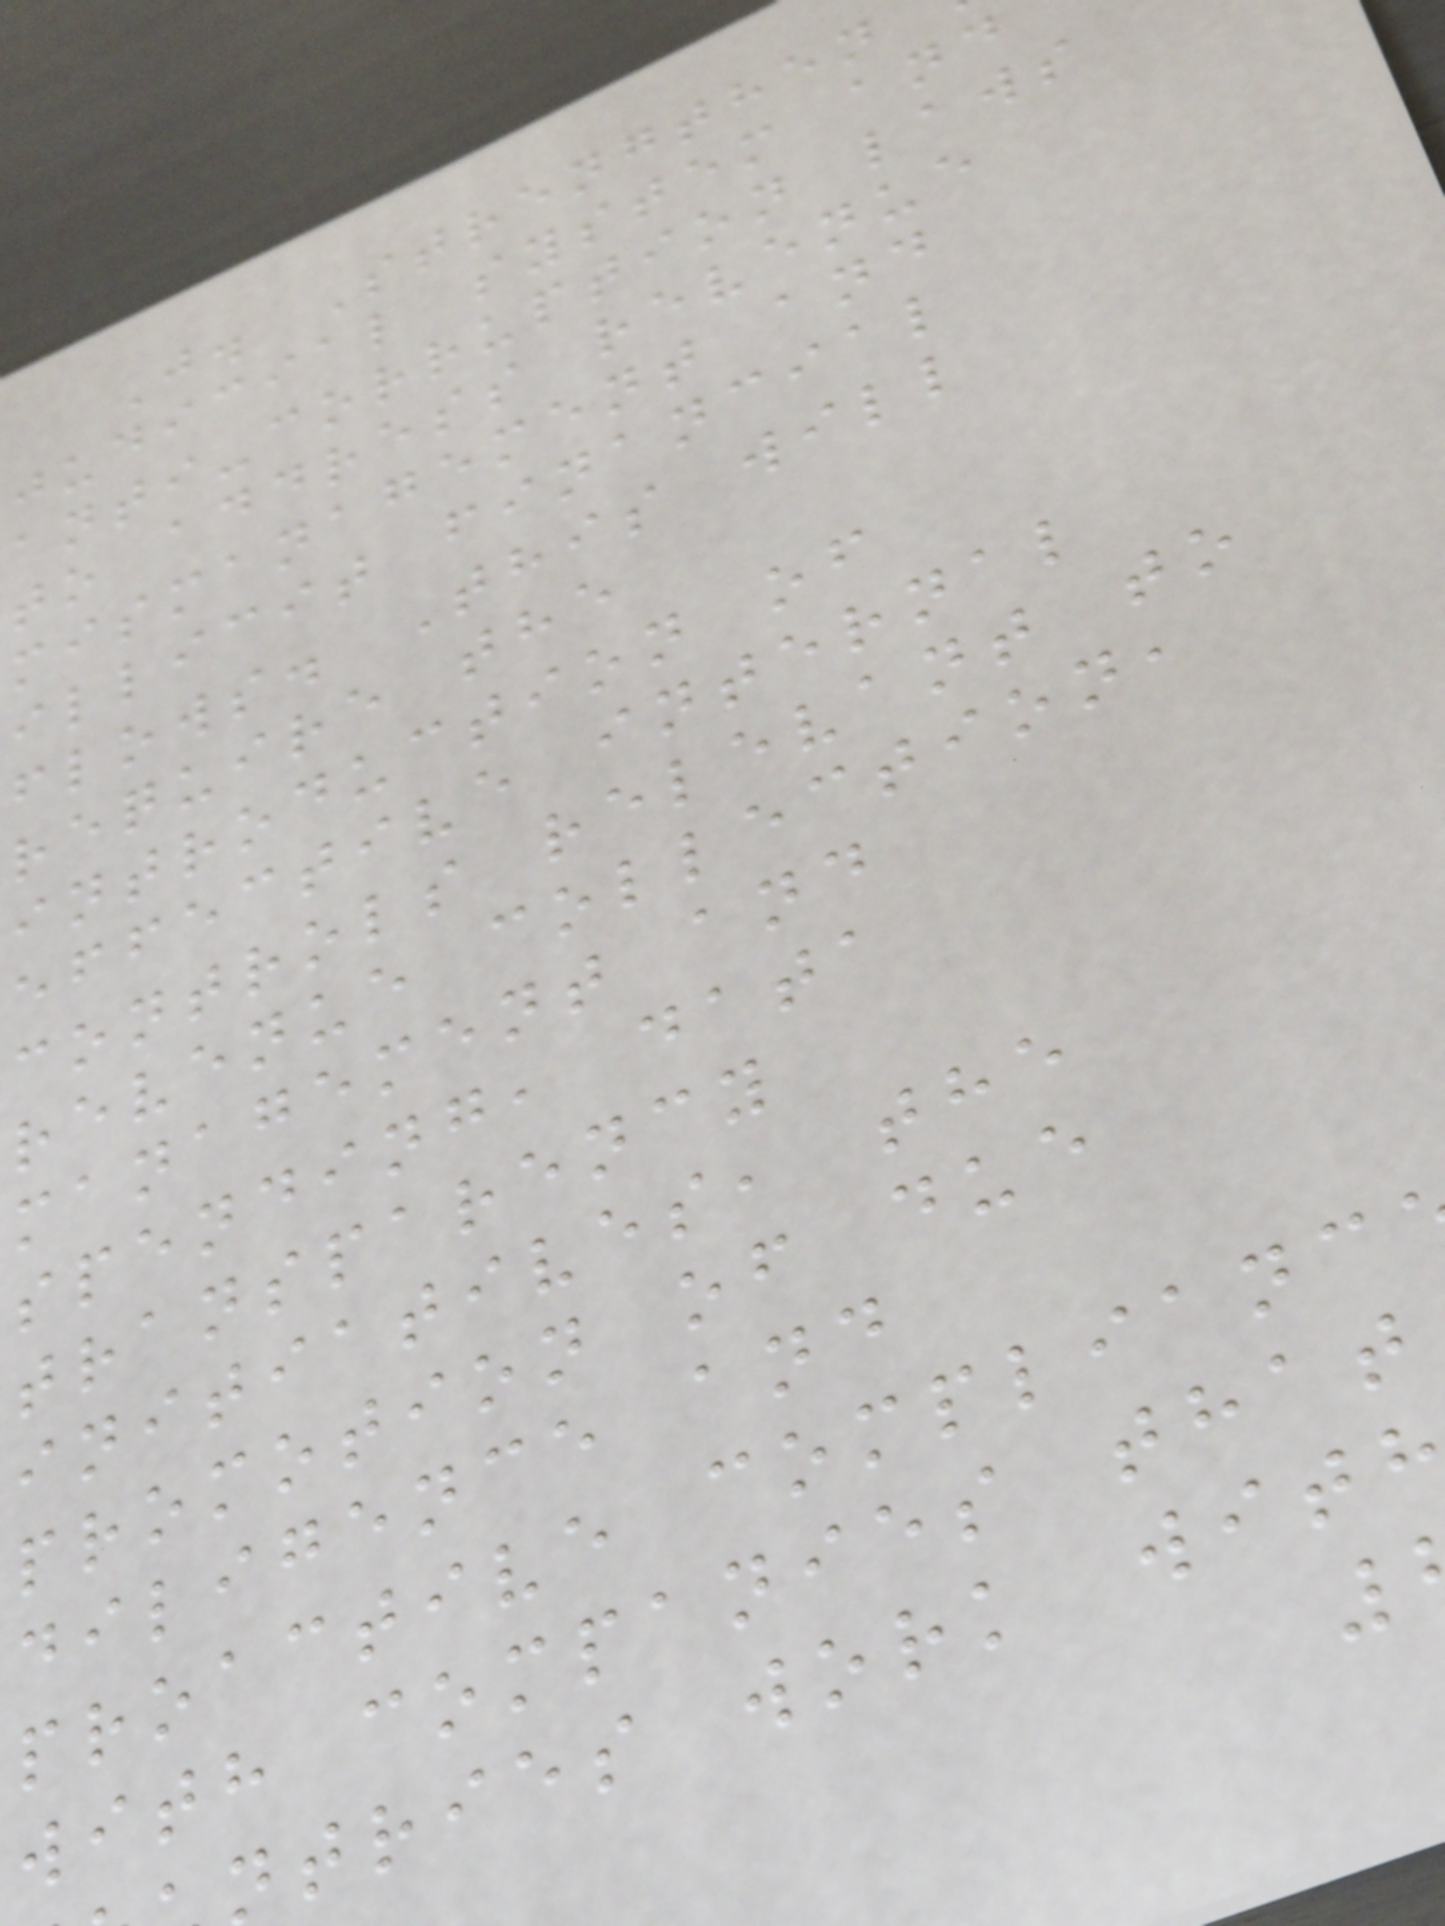J. Strengthen
judicial system and
anti-corruption laws
to address revenue
mismanagement and
illicit financial
flows. This will
require the
introduction of
effective internal
controls relevant to
revenue collection,
management and
spending, data
transparency
initiatives, the
promotion of due
diligence and
proactive complianc
with companies that
tries work wit
